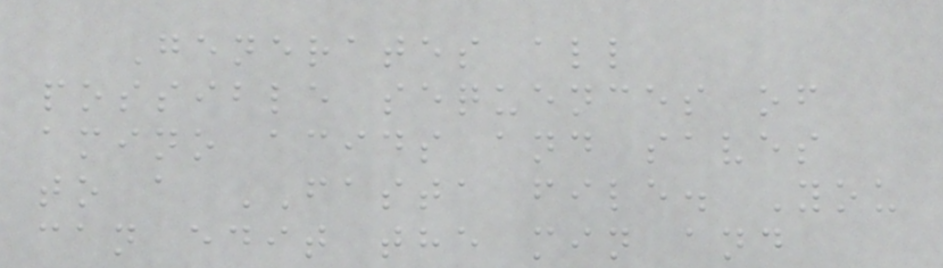Generates all
possible sequences of
amino acids and saves
to a FASTA file. You
can edit the min and
